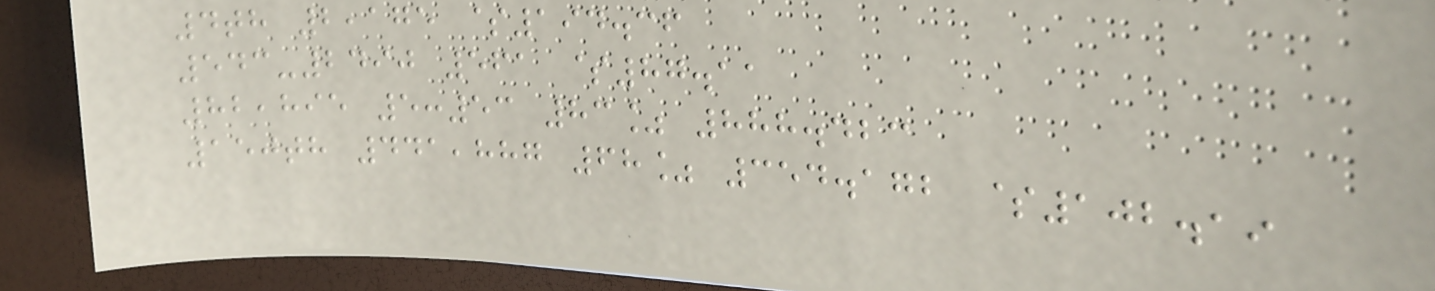4th 2,175 $194.36
543-2490 561 $87.11
82,895 5:53 83% 888.423
150th 441,887 68% 354.172 $102.19
